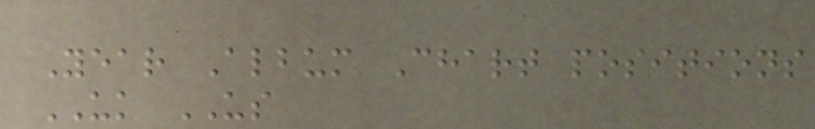Year Album Chart positions
UK US
